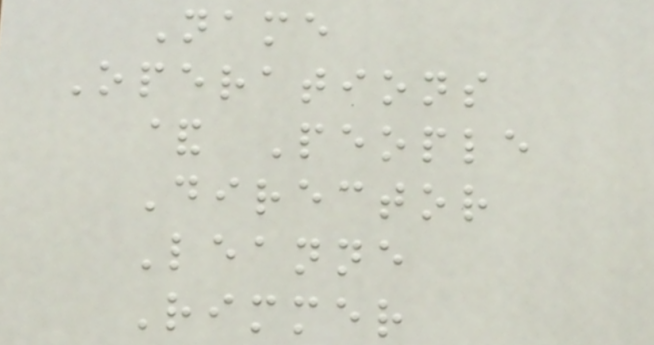Name
Operations
& People
Director
Leanne
Rimmer
